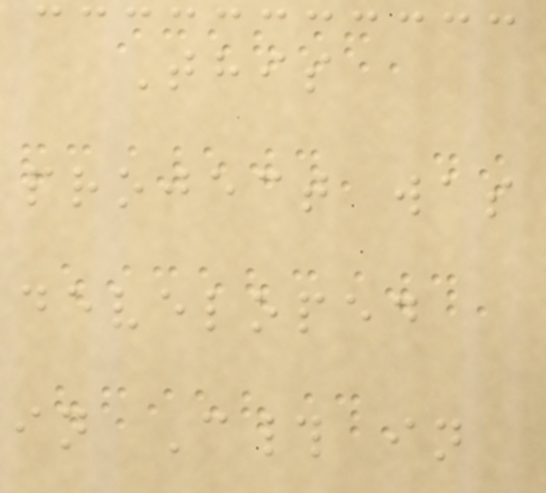This
project was
developed
in C# in
